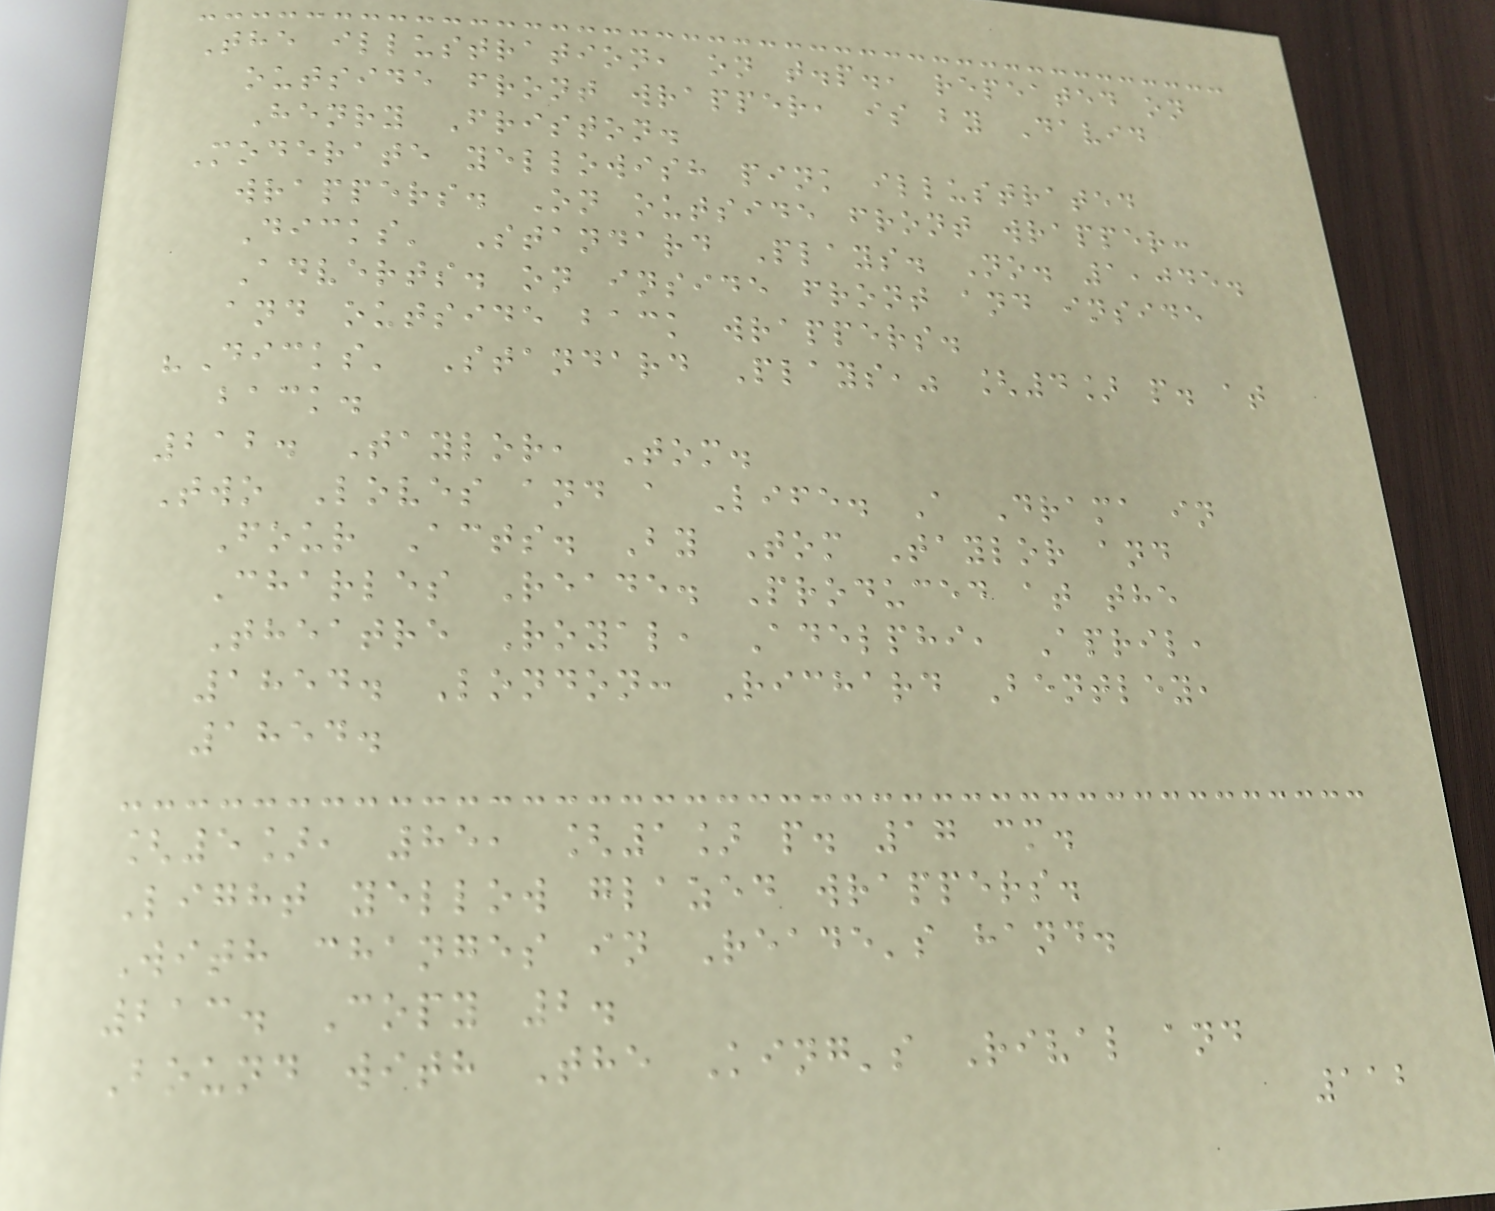The illustration, on t.p., repeated on
outside front wrapper, is by David
Henry Friston.
Moderate yellowish pink illustrated
wrappers. On outside front wrapper:
Dicks' Standard Plays. No. 1,045.
Adverts. on inside front and inside
and outside back wrappers.
"Dicks' Standard Plays," [4] p. at
back.
212. Taylor, Tom.
Two Loves and a Life. A Drama in
Four Acts. By Tom Taylor and
Charles Reade. Produced at the
Theatre Royal, Adelphi, April,
1854. London: Richard Bentley,
1854.
[5], 85, [1] p. 17 cm.
Light yellow glazed wrappers.
With changes in Reade's hand.
213. Copy 2.
Bound with The King's Rival and
112
